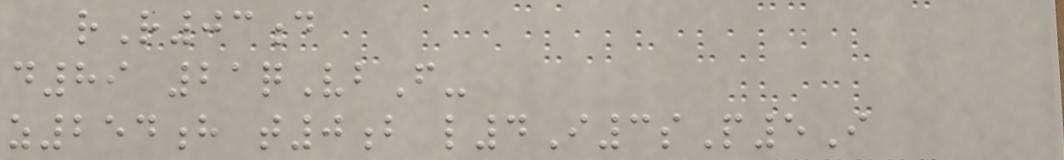rR03d
d89 21qVbF-
z254h t0b l4I3sP5I
